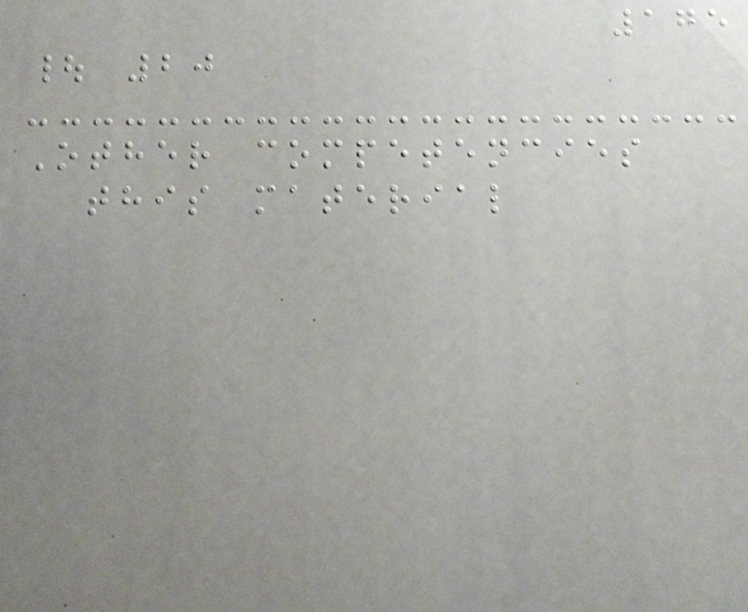175
| 20
Other competencies
this material
